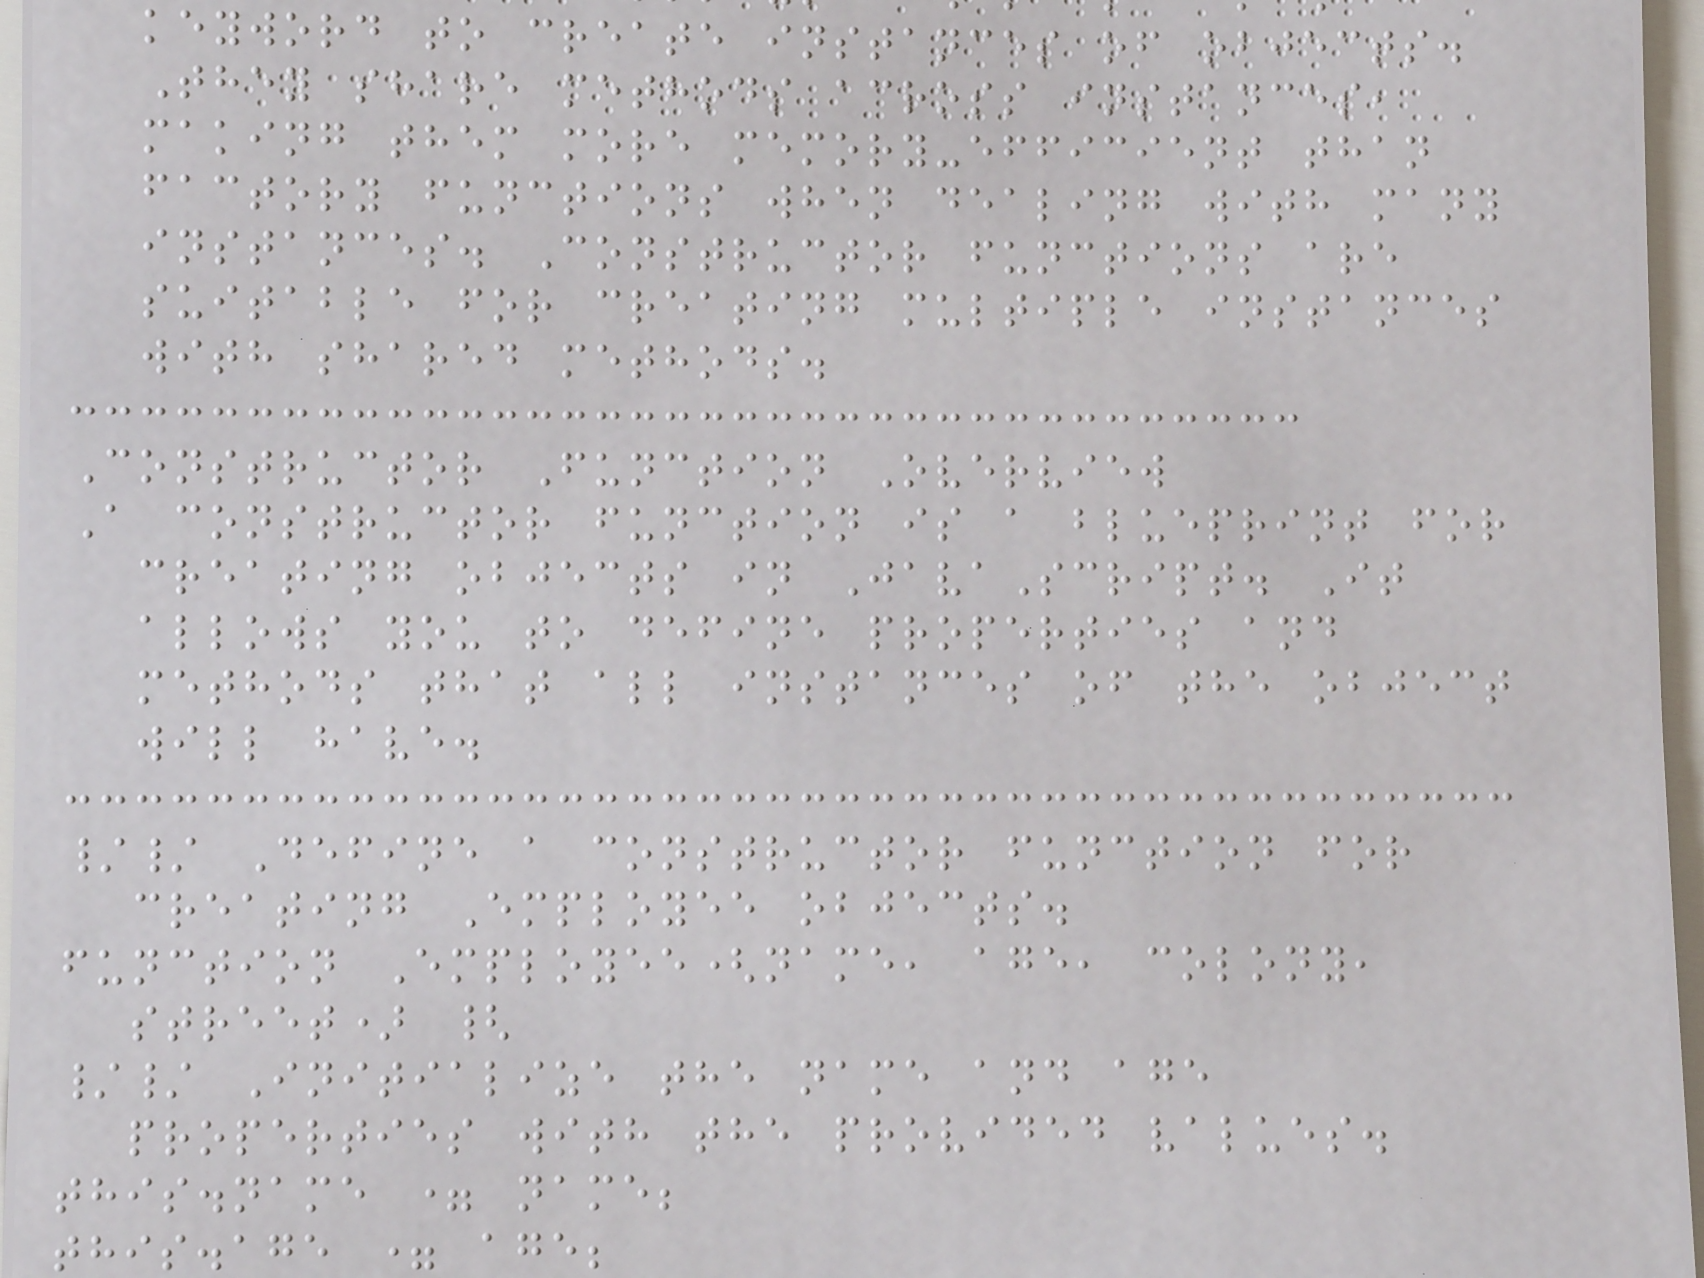keyword to create instances of objects.
They share methods across instances,
making them more memory-efficient than
factory functions when dealing with many
instances. Constructor functions are
suitable for creating multiple instances
with shared methods.
Constructor Function Overview
A constructor function is a blueprint for
creating objects in JavaScript. It
allows you to define properties and
methods that all instances of the object
will have.
// Define a constructor function for
creating Employee objects.
function Employee(name, age, colony,
street) {
// Initialize the name and age
properties with the provided values.
this.name = name;
this.age = age;
